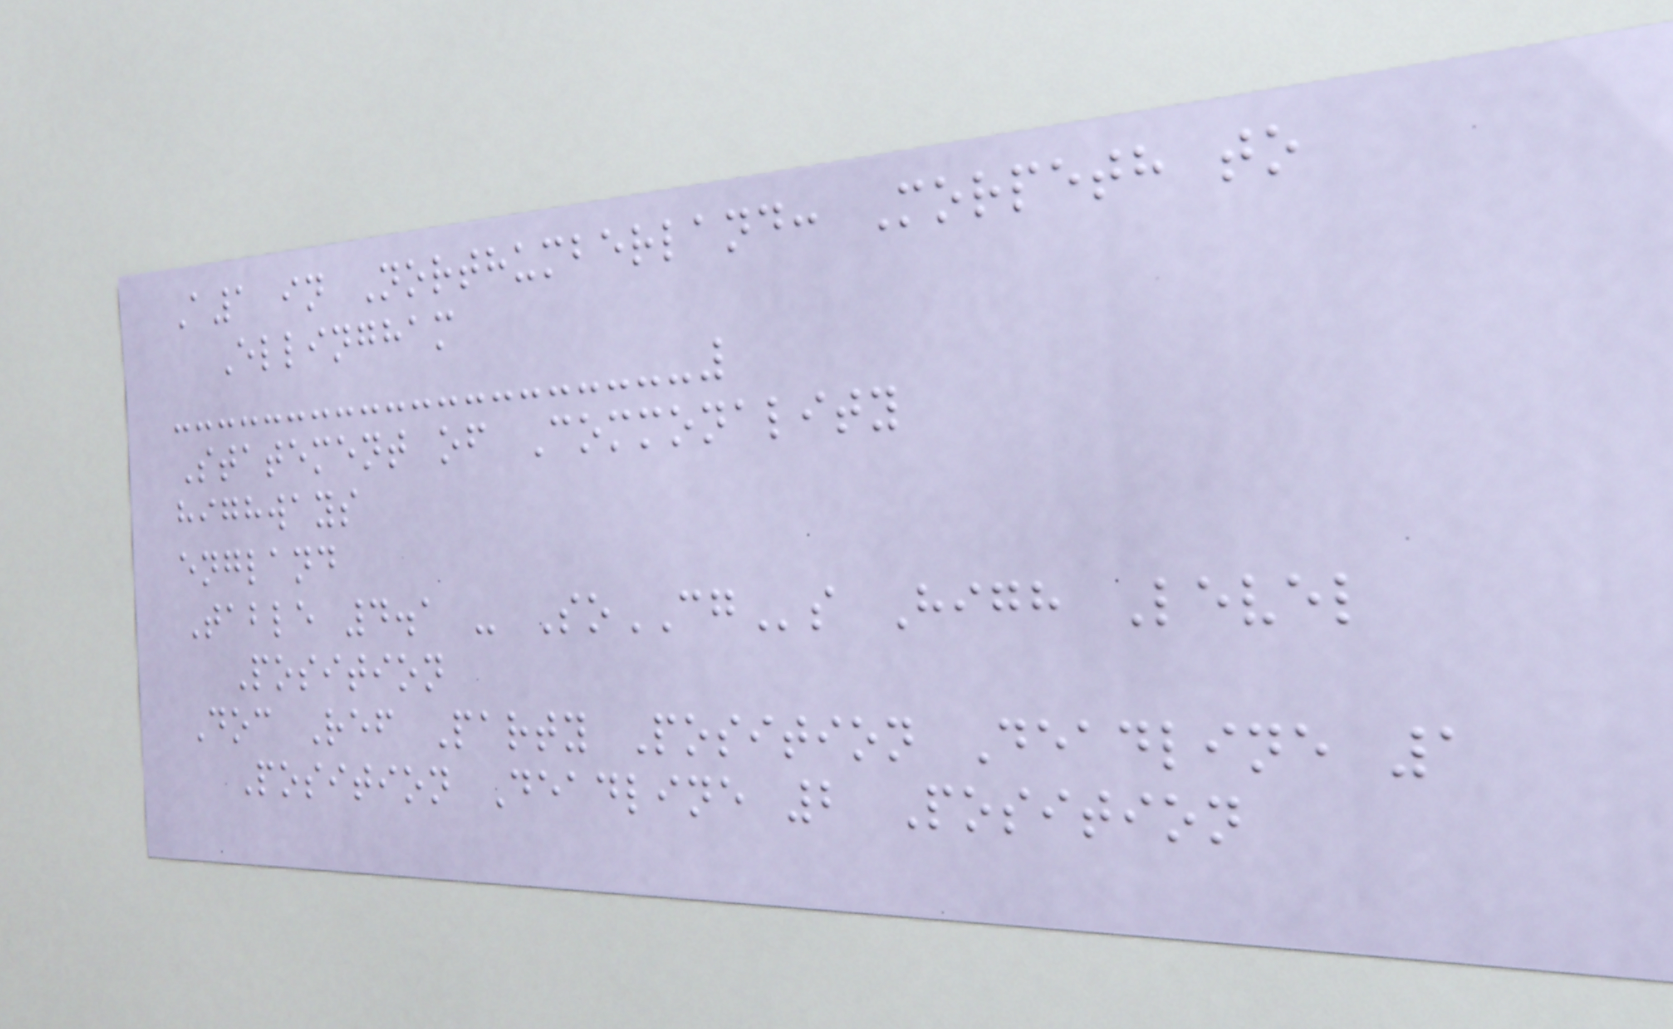A1 in Northumberland: Morpeth to
Ellingham
Statement of Commonality
highways
england
Table 4.1 - SoCGs High Level
Position
Doc Ref Party Position Deadline 1
Position Deadline 2 Position
